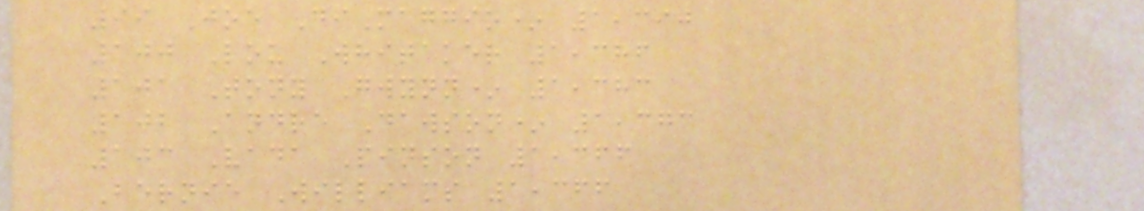99 Joe DiMaggio* 1,390
100 Lou Whitaker 1,386
101 Tony Gwynn* 1,383
102 Andre Dawson* 1,373
103 Vada Pinson 1,366
Bernie Williams 1,366
